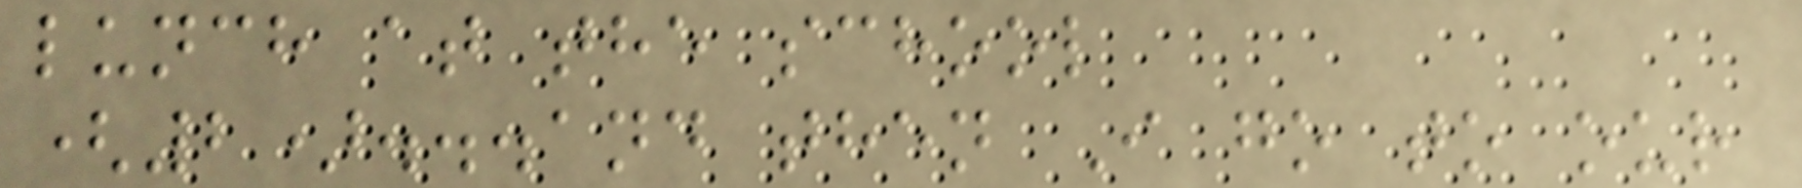lunch at the school
(2)...and then I go to our
